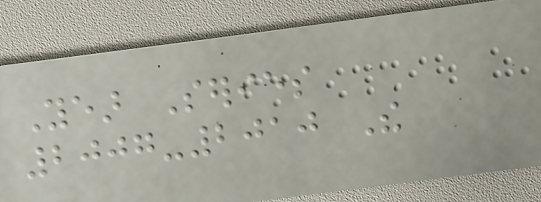Year Series
2007-2010 The
